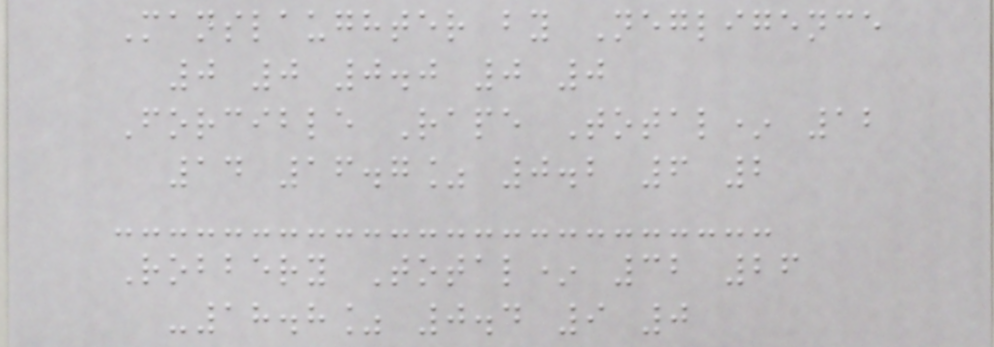Manslaughter by Negligence
0 0 0.0 0 0
Forcible Rape Total* 12
14 16.7% 0.2 6 2
Robbery Total* 32 26
-18.8% 0.4 9 0
